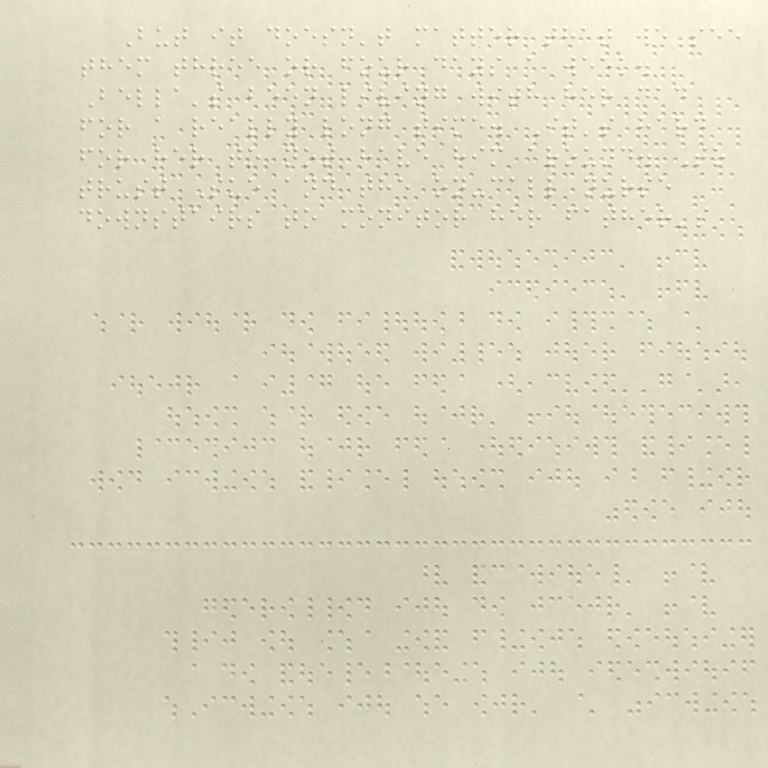But it doesn't matter that we see
them three or four days a week.
Bella's been living with her dad
for a really long time. It's hard
for her to not have him around. To
trust Sue and the on-call nurse
downstairs to monitor her father's
